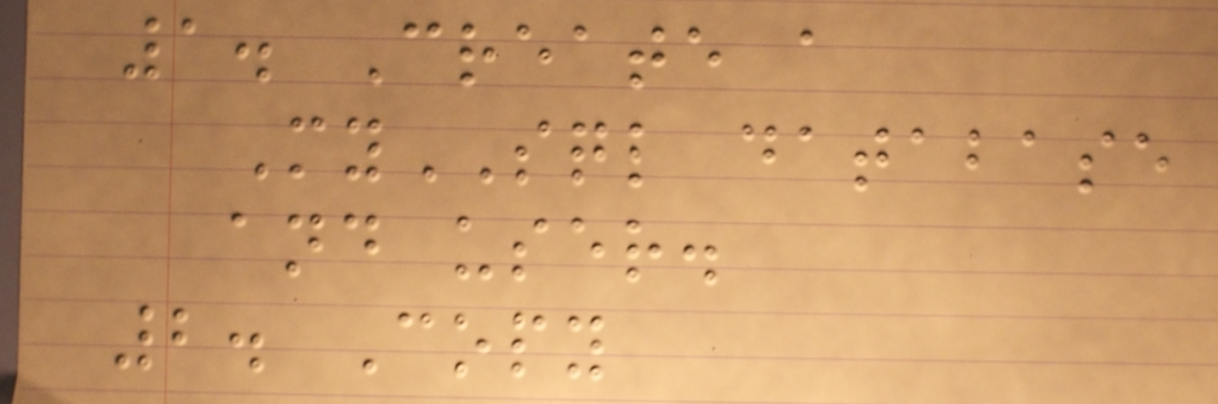1. Create a
MySQL database
and user.
2. Copy
